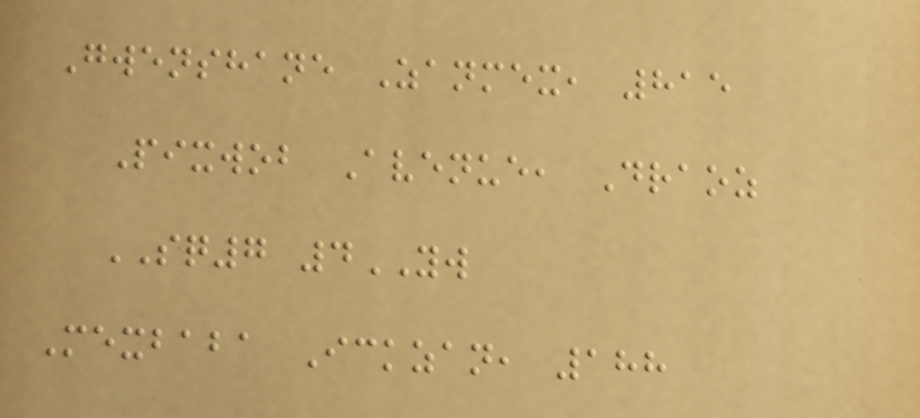Gwenshane Zanmex, 815
Pixwob Avenue, Draoz
SQ7 4YW
Mexbaba Ickzan, 188
